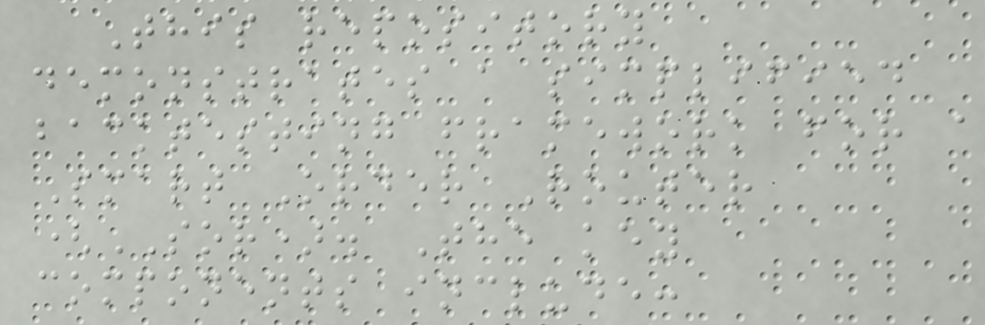This repository
demonstrates a simplified
backtesting framework for a
Smart Order Router
(SOR). The key
components include:
